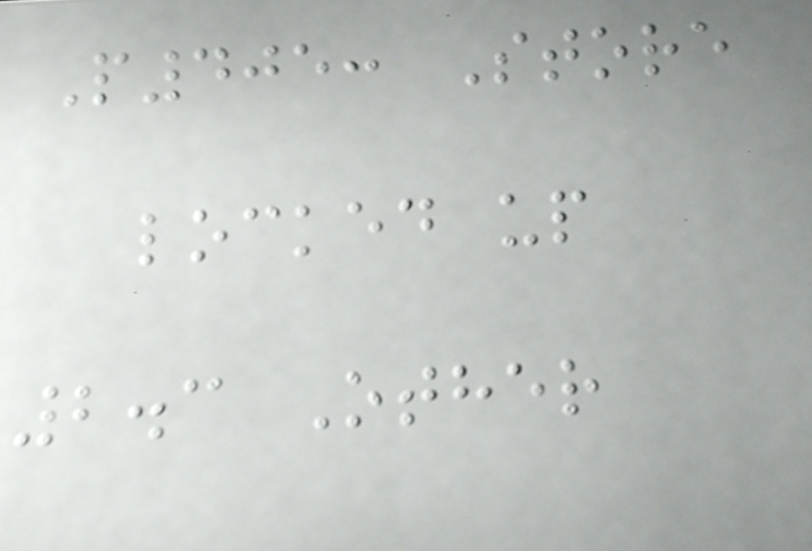P405: Store
locked up
2.3 Other
